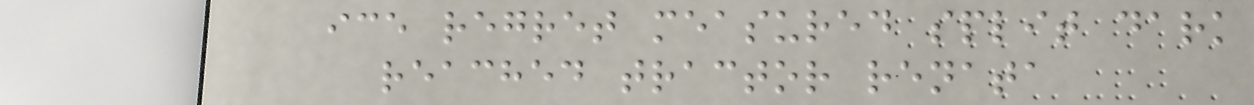ice regret measured split dark
reached tractor renata
